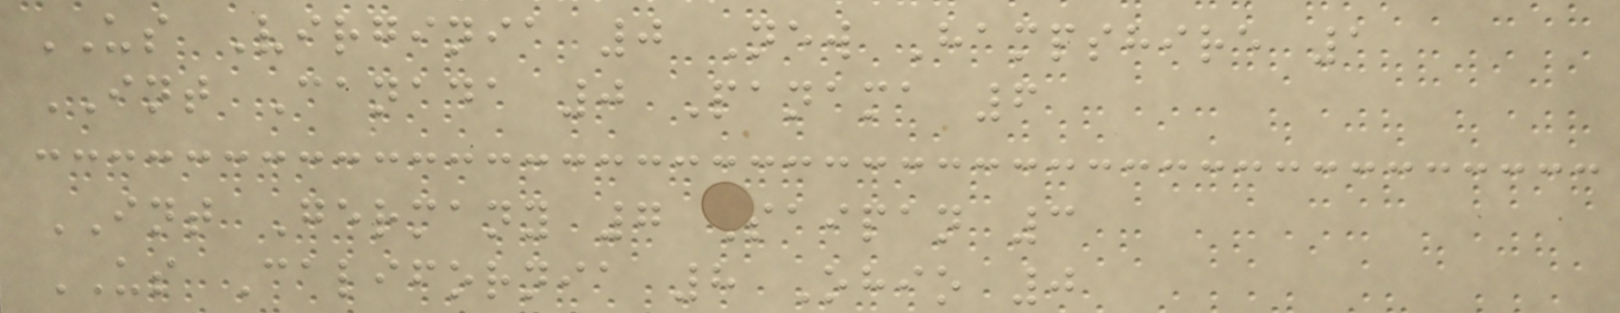US Virginia 0 New Hampshire 1
INT Canada 0 Panama 6
INT Germany 7 Saipan 3
US California 8 Ohio 0
